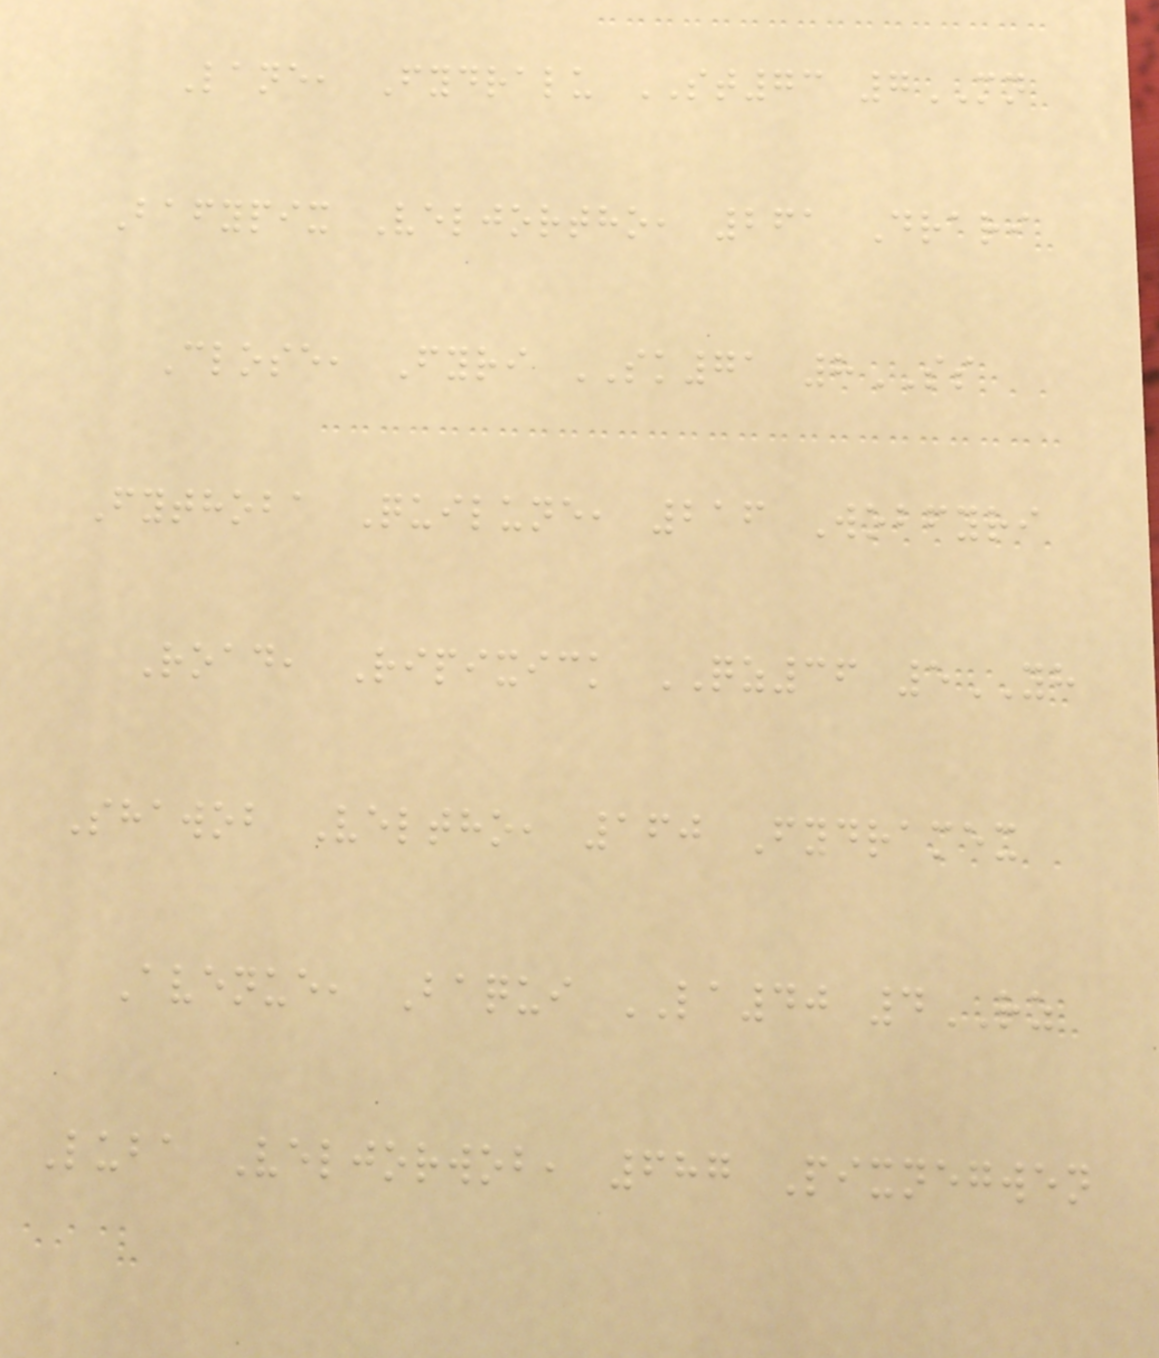Lane, Fydralu ST73 7MN
Bafypix Veljortho, 261 Drari
Close, Fyri SK71 8SS
Fythoba Quilune, 216 Wobfyri
Road, Ripixick QZ36 5YH
Shawob Veltho, 160 Fydramex
Avenue, Baqui LA40 4RZ
Luba Veljorwob, 687 Pixnegwen
